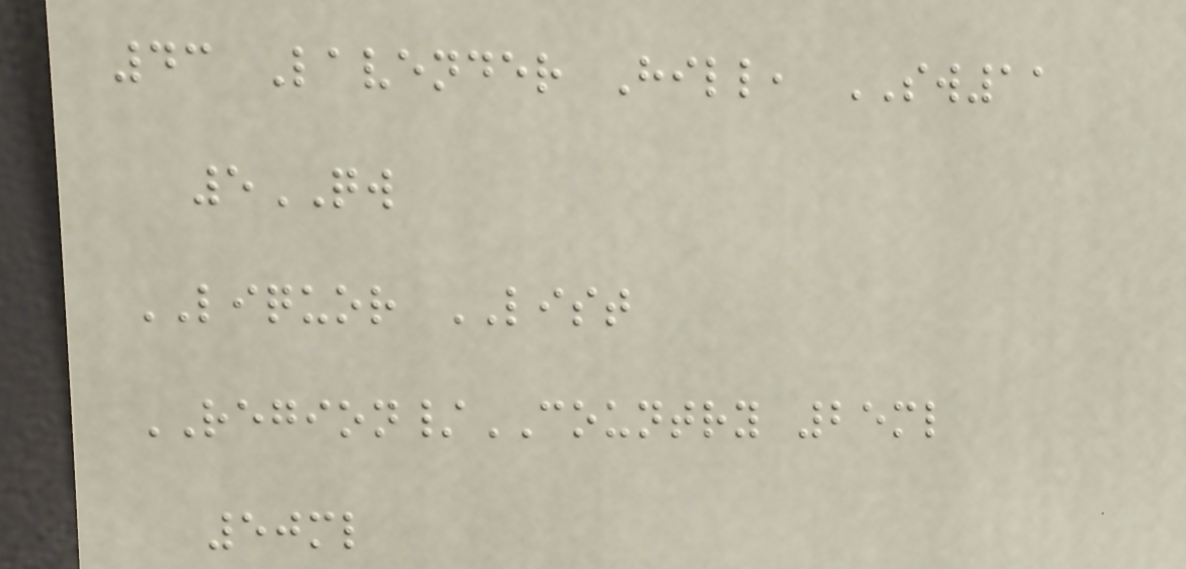43 Lavender Hill, SW11
5QW
LIQUOR LIST
REGION/COUNTRY 25ml
50ml
